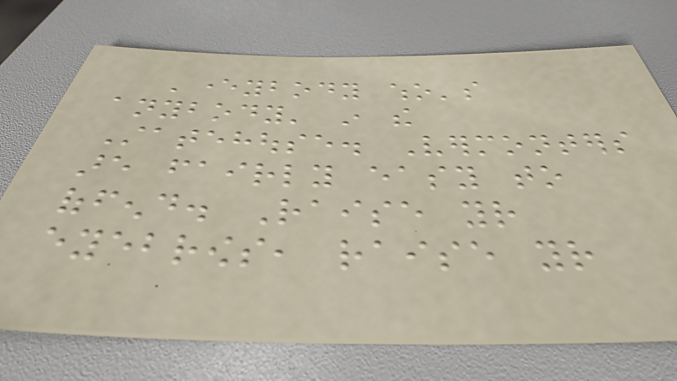'everybody who's
anybody' in the
Statehouse. Vermonters
are fairly easy to
offend. Raise your
eyebrows, raise your
